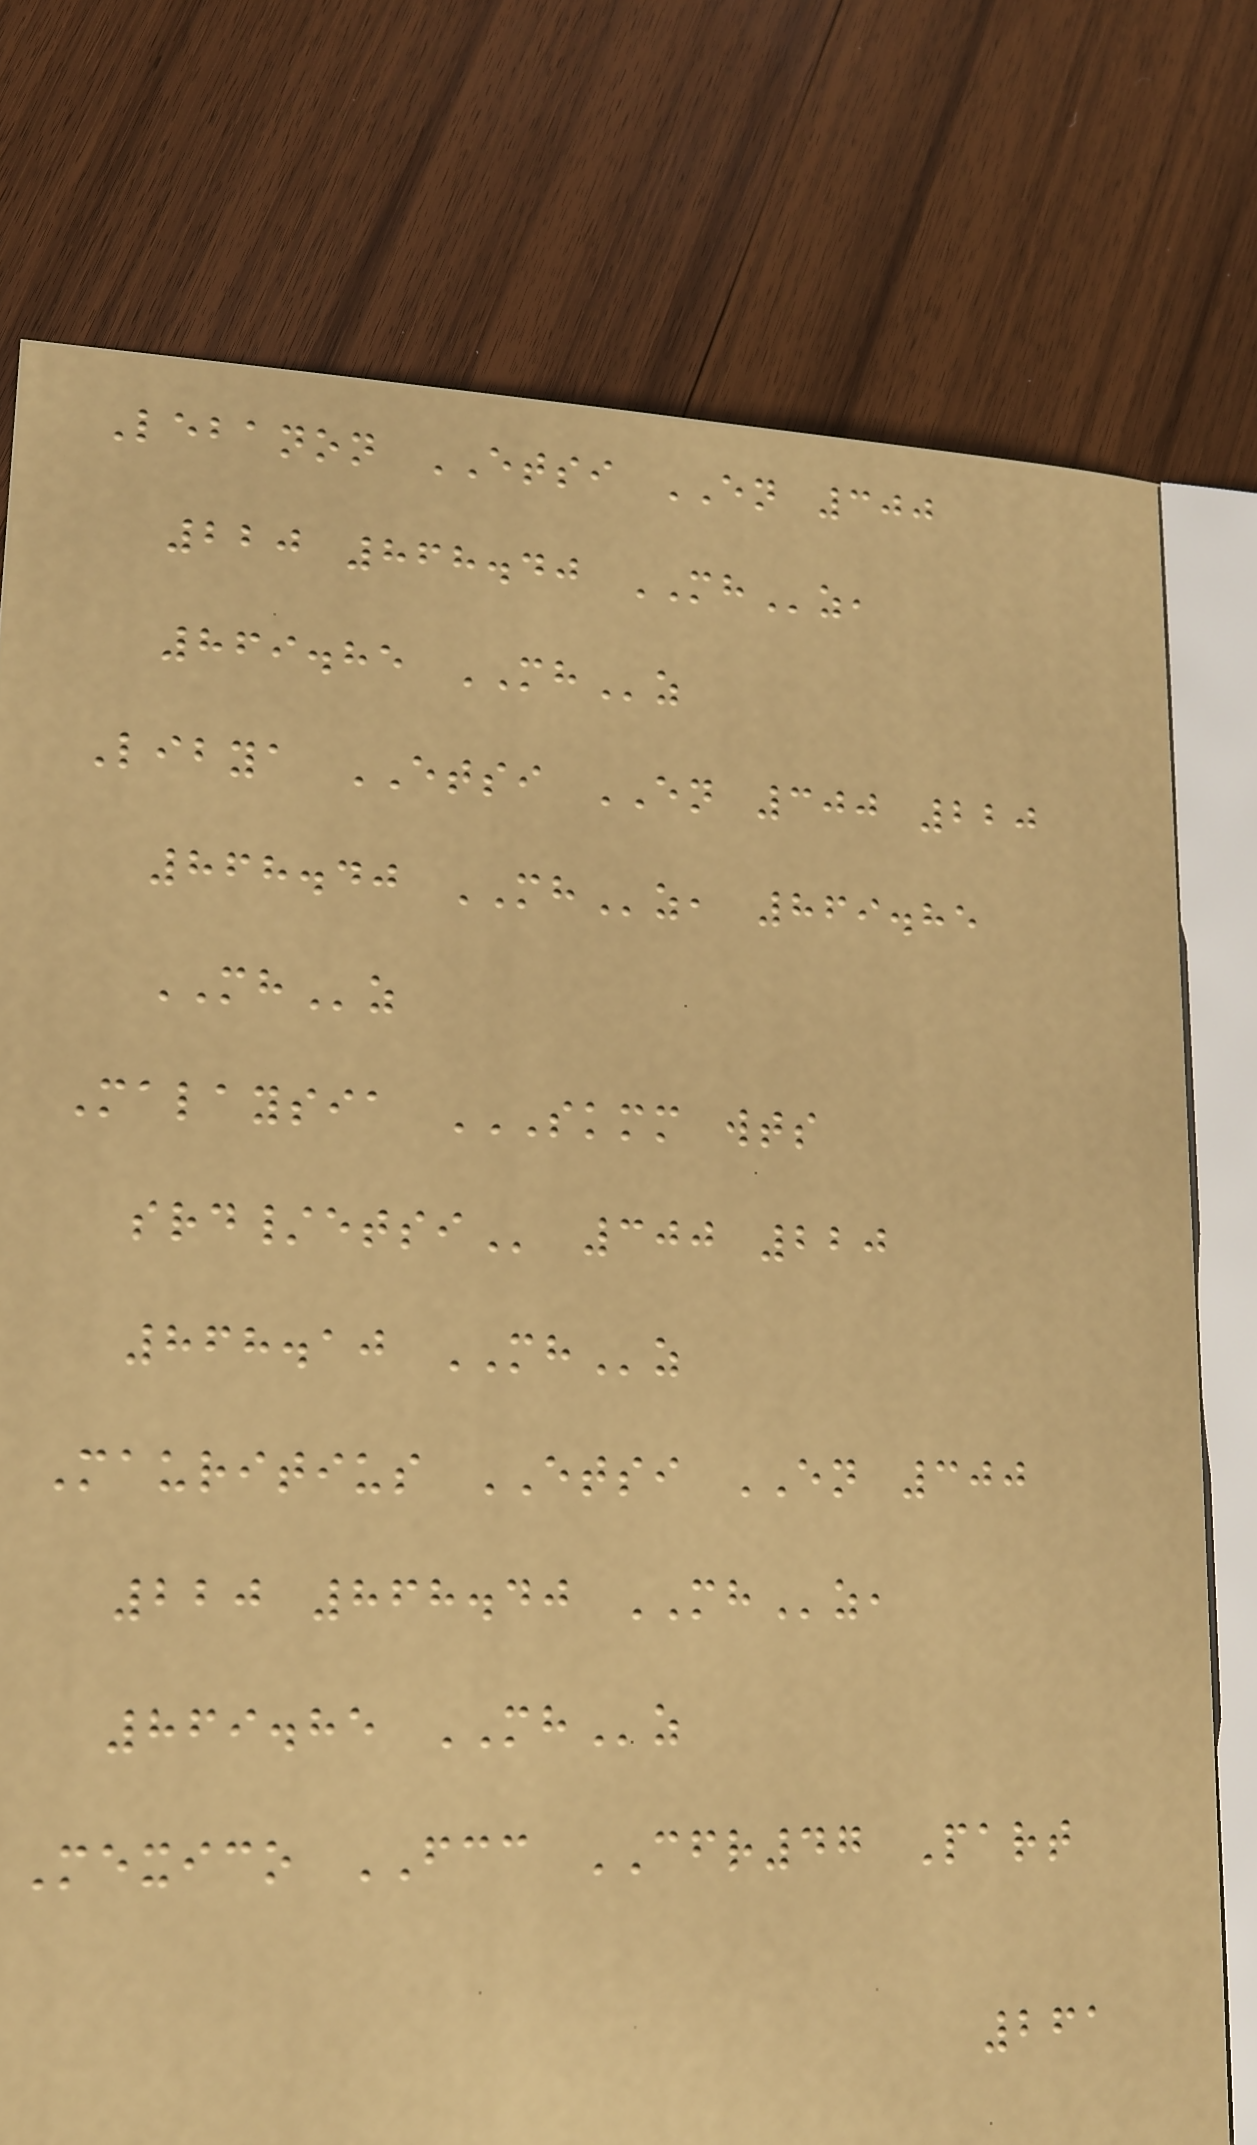Lebanon ETSI EN 300
220 868.40 MHz,
869.85 MHz
Libya ETSI EN 300 220
868.40 MHz, 869.85
MHz
Malaysia SKMM WTS
SRD/ETSI 300 220
868.10 MHz
Mauritius ETSI EN 300
220 868.40 MHz,
869.85 MHz
Mexico FCC CFR47 Part
261
